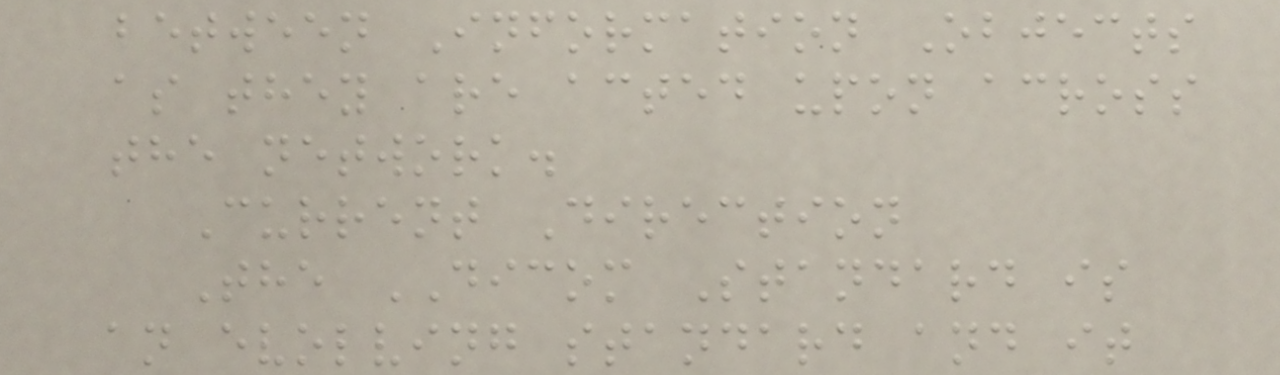between Information Objects
as they are acted upon across
the network.
Current Direction
The DICOM Standard is
an evolving standard and it
